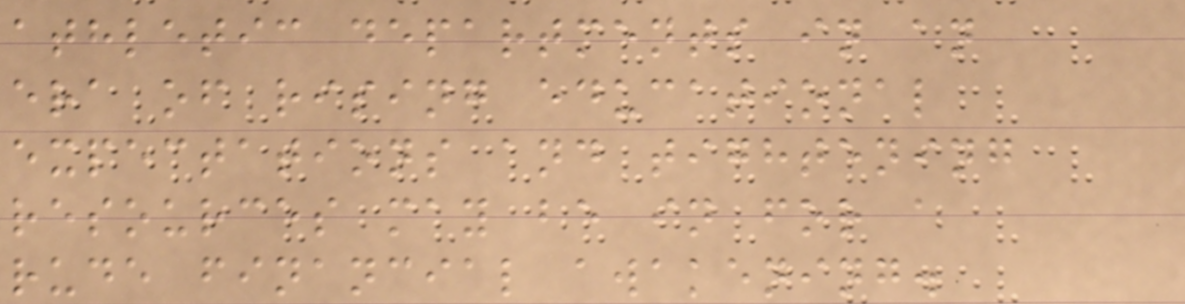athletic departments in an
era of rising educational
expectations and tightening
resources may be in for a
rude financial awakening.
